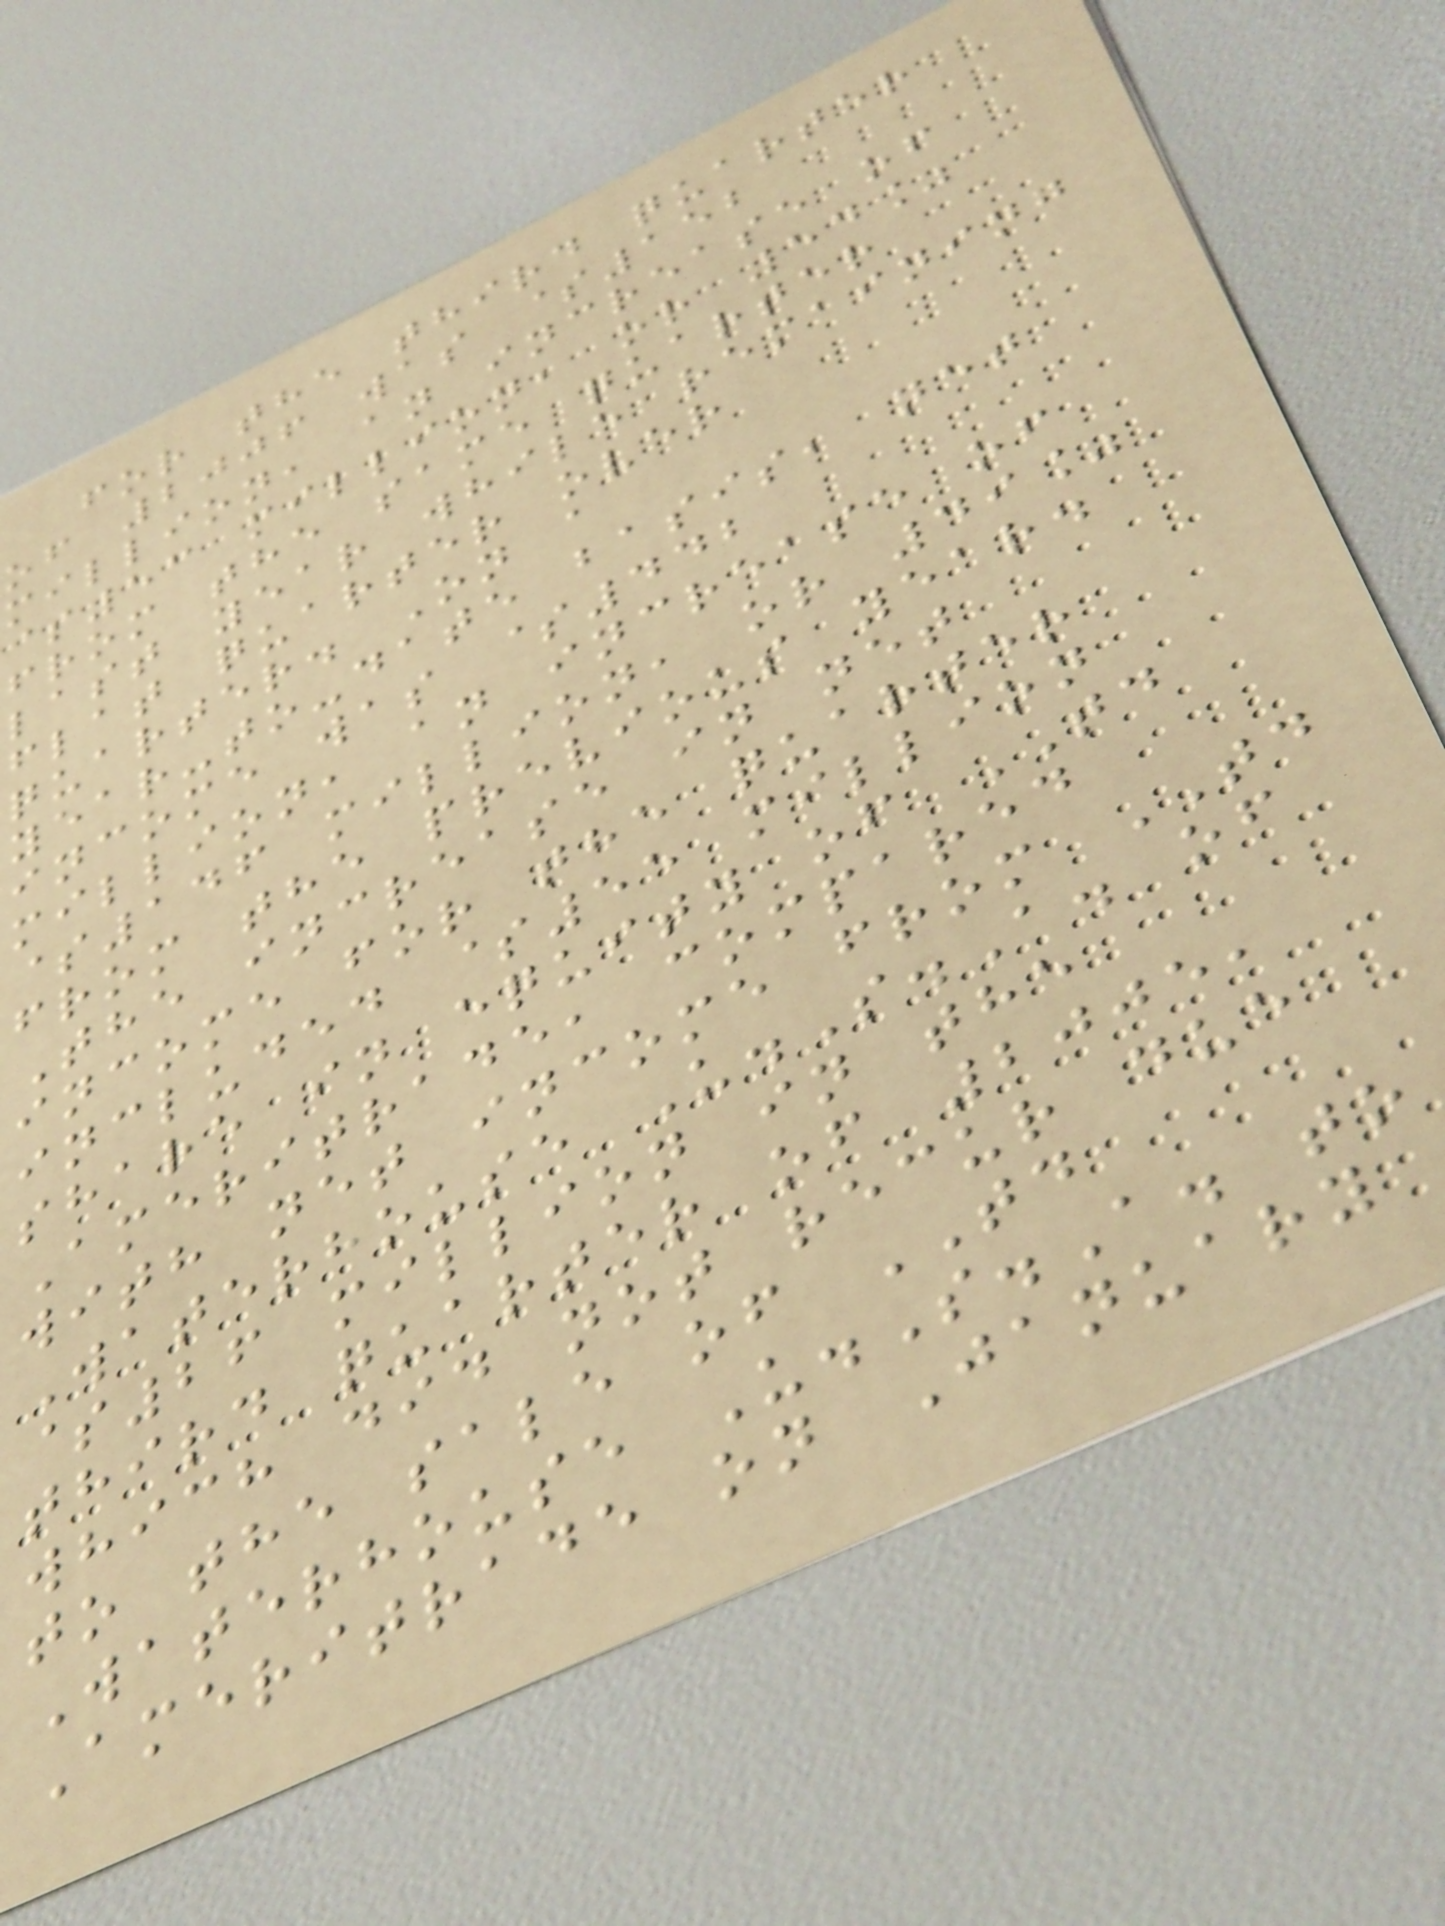for the third quarter
of 2006 was $152
million, an increase of
$53 million, or 54%
from the same quarter
last year while remaining
flat quarter over
quarter. On a
year-to-date basis, net
income was $442
million, an increase of
$146 million, or 49%
from the previous year.
The increase in net
income for the quarter
included $55 million
share in equity of TD
Ameritrade, compared
with net income from TD
Waterhouse U.S.A. of
$26 million in the
third quarter of 2005,
which did not recur due
to the sale of TD
Waterhouse U.S.A. to
Ameritrade on January
